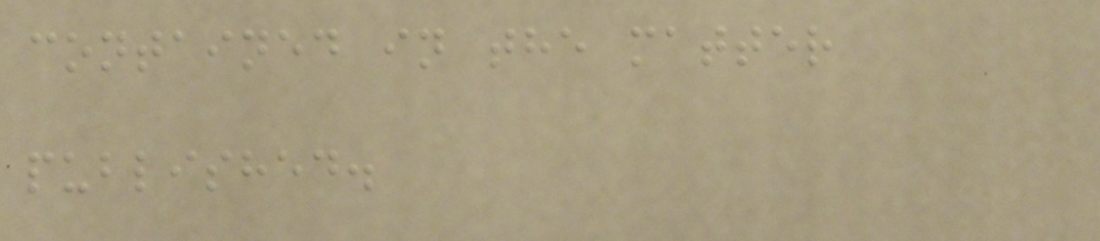contained in the matter
published.
